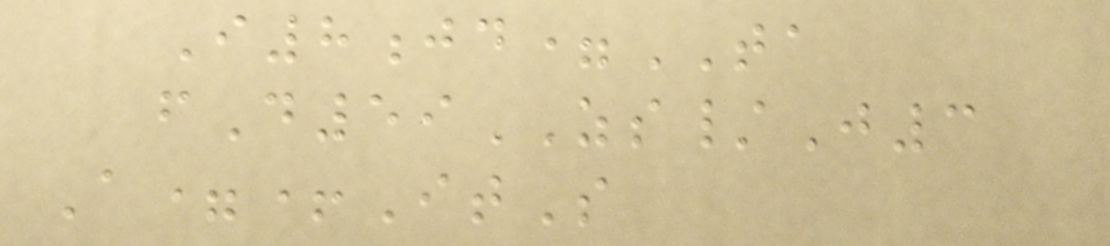I8jd=TA
fD59ZS/J3
A=+ItS
